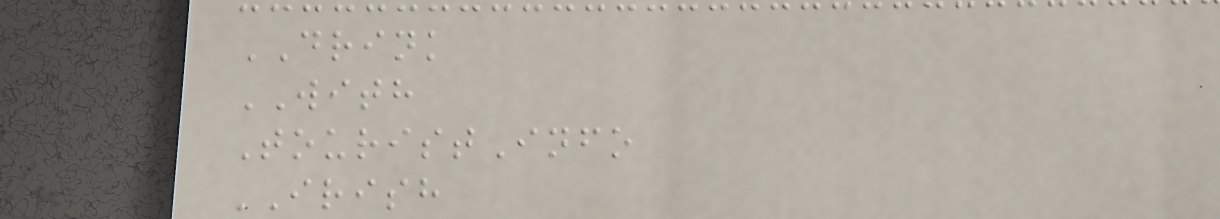DRINK
WITH
TouristInfo
IRISH
